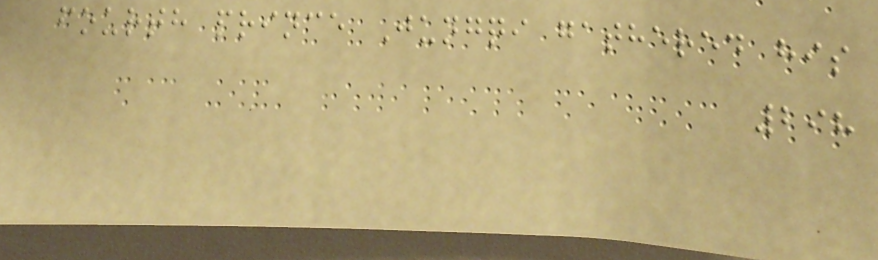fourth prince Jungqi gathered his
298
